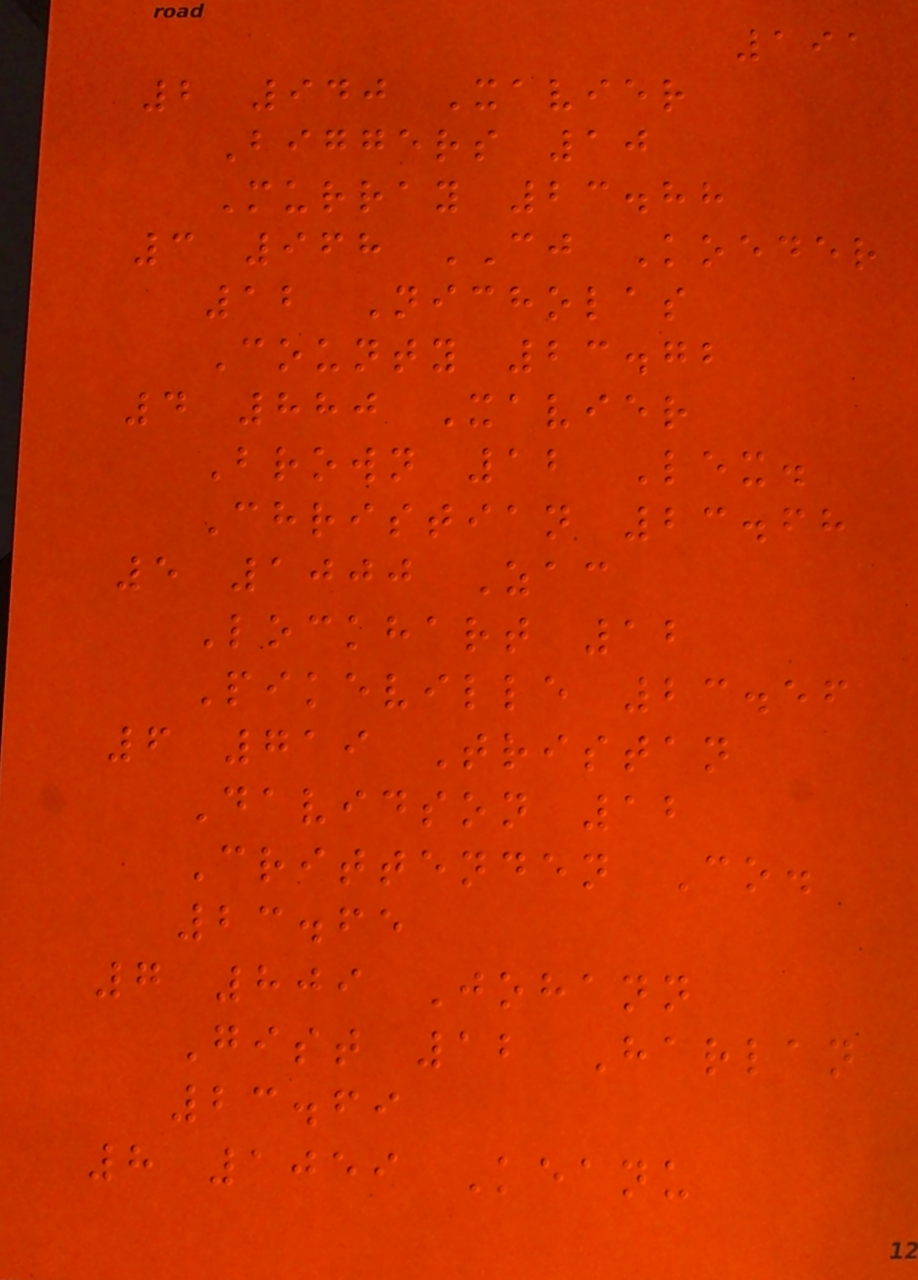191
2 940 Xavier
Biggers 10
Murray 23.88
3 968 CJ Koeder
12 Nicholas
County 23.72
4 880 Xavier
Brown 12 Lex.
Christian 23.68
5 1000 Zac
Lockhart 12
Pikeville 23.56
6 719 Tristan
Davidson 12
Crittenden Co.
23.65
7 809 Johann
Gist 12 Harlan
23.69
8 1059 Keanu
